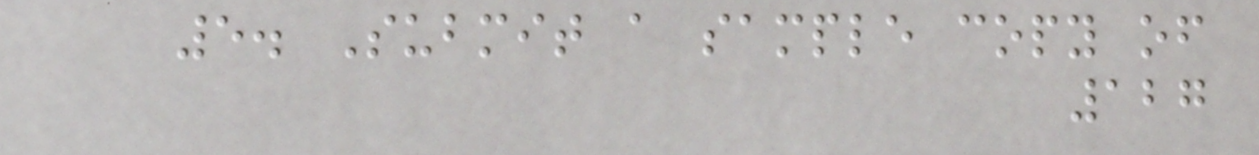5. Submit a sample copy of
127
